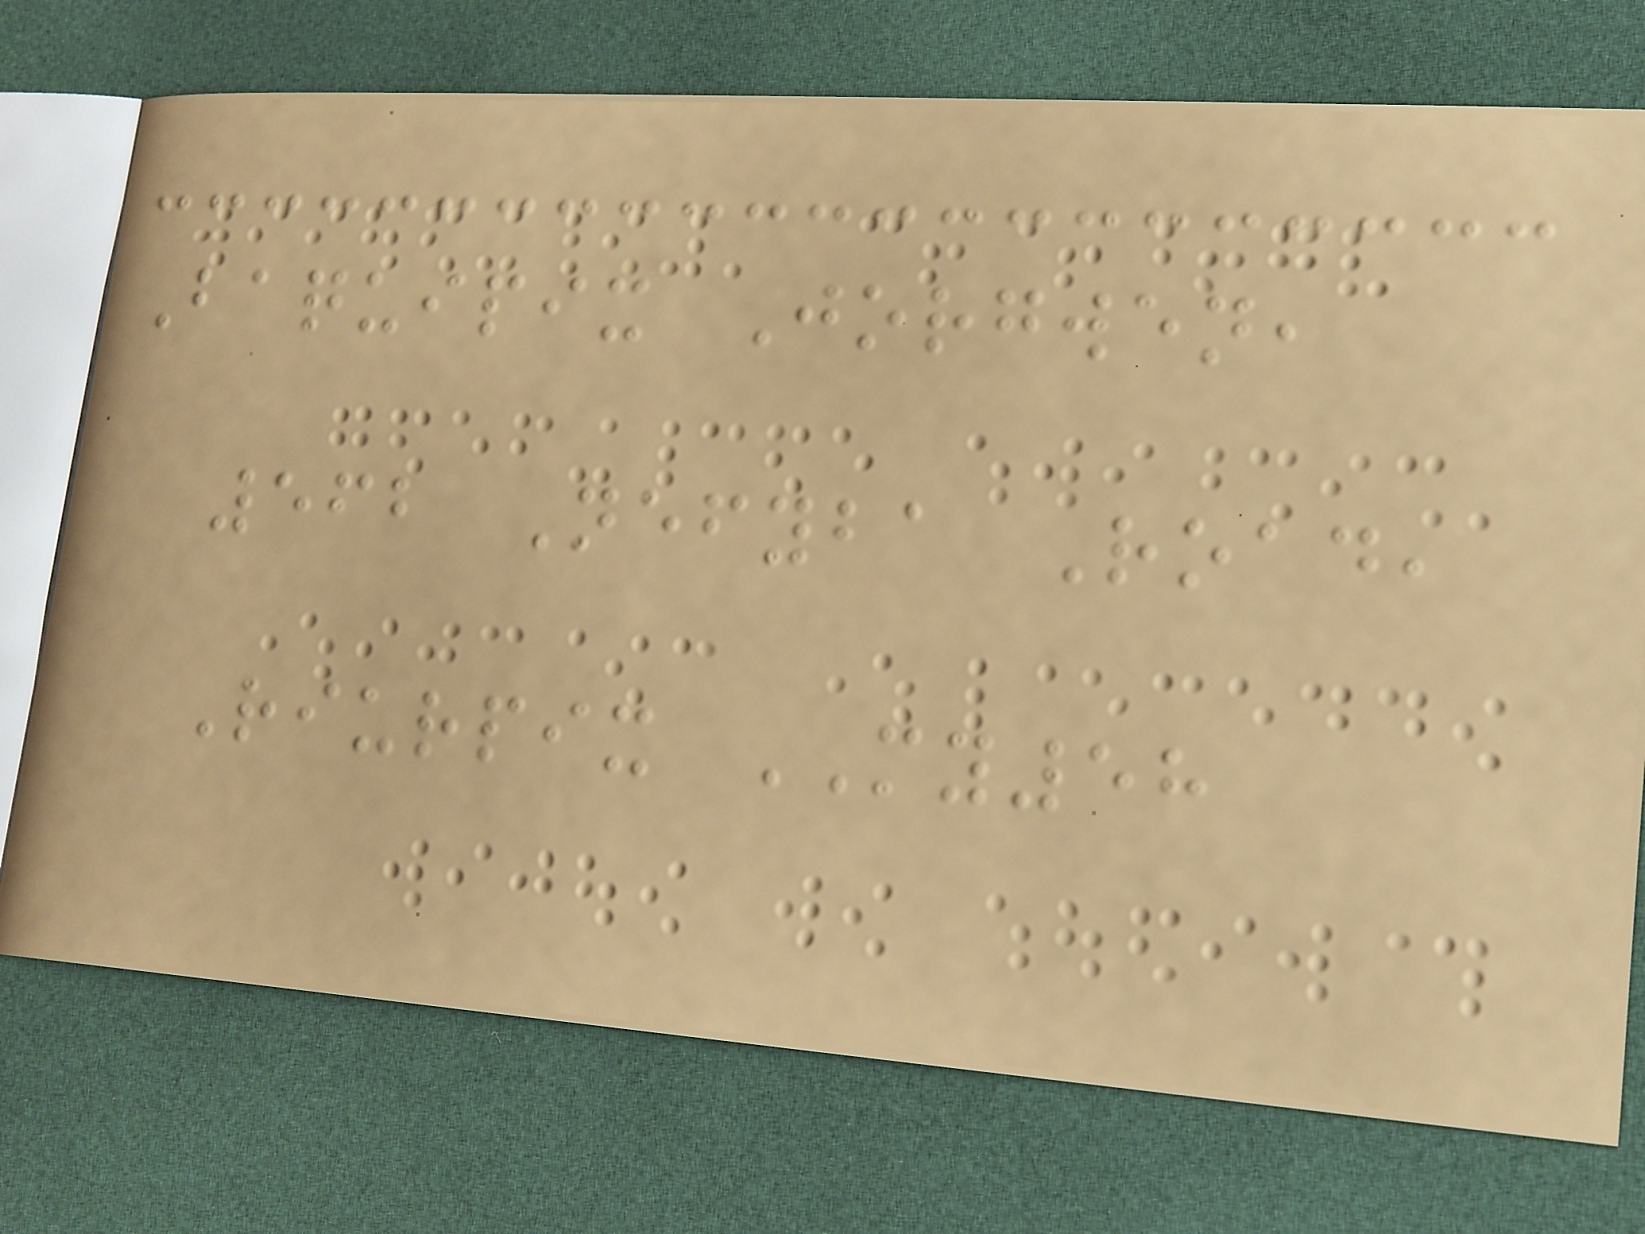Baquipix Jorgwen,
562 Nefyba Road,
Riurpix MY58
